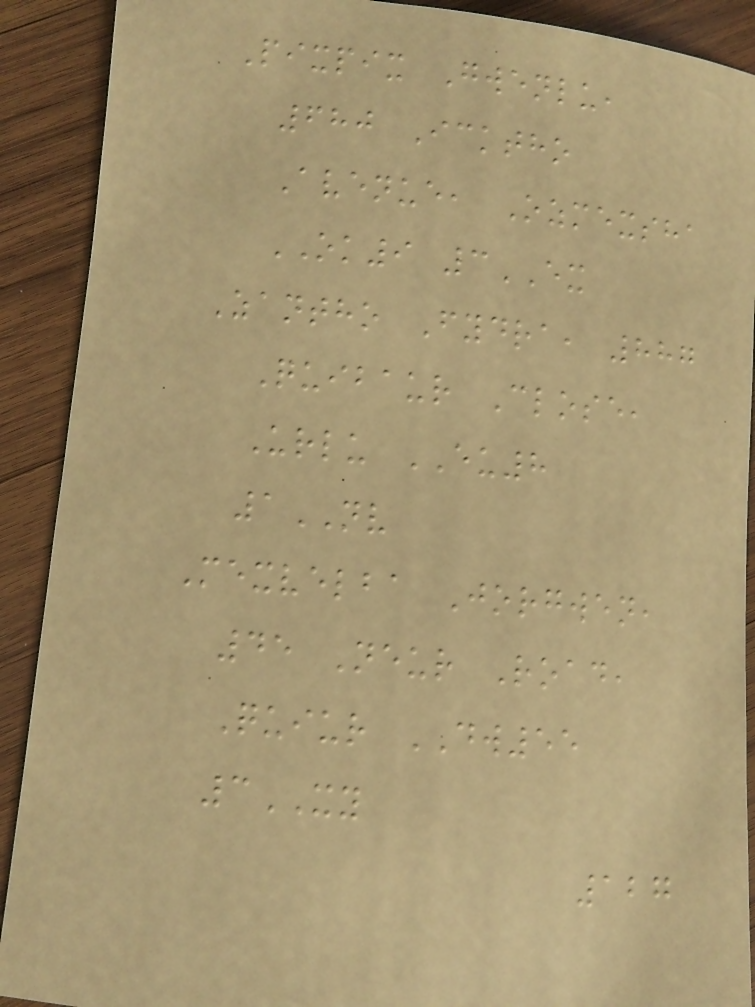Pixpix Gwenlu,
680 Icktho
Avenue, Ozmexsha
OK9 3EX
Zantho Fydra, 887
Quibaur Close,
Urlu EU8
1NV
Mexvelba Jorgwen,
45 Neur Road,
Quiur DW55
3XY
127
